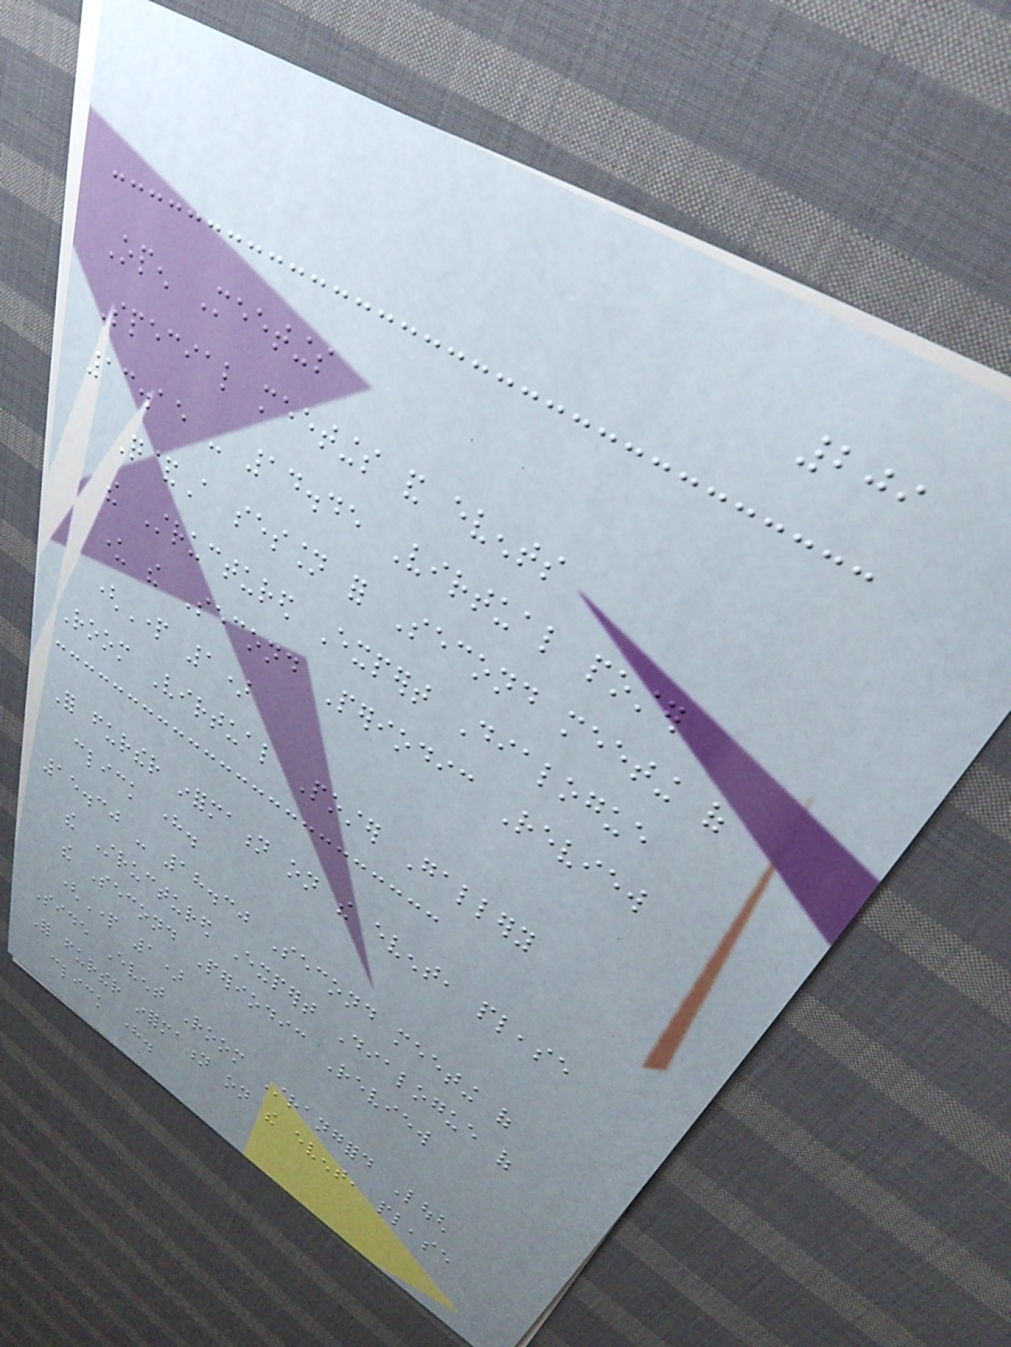209
Open Meetings
Special meetings and events
13.15 - 14.45 Virtual poster
Q&A session for Second meeting of
the Structured Expert Dialogue
under the Second Periodic Review
(Part 1)
Room Virtual Poster Gallery
For further information on the event, please
click here.
15.30 - 18.30 Second meeting of
the Structured Expert Dialogue of
the Second Periodic Review
(Part 1)
Side Event Room Strangford Lough
For further information on the event, please
click here.
